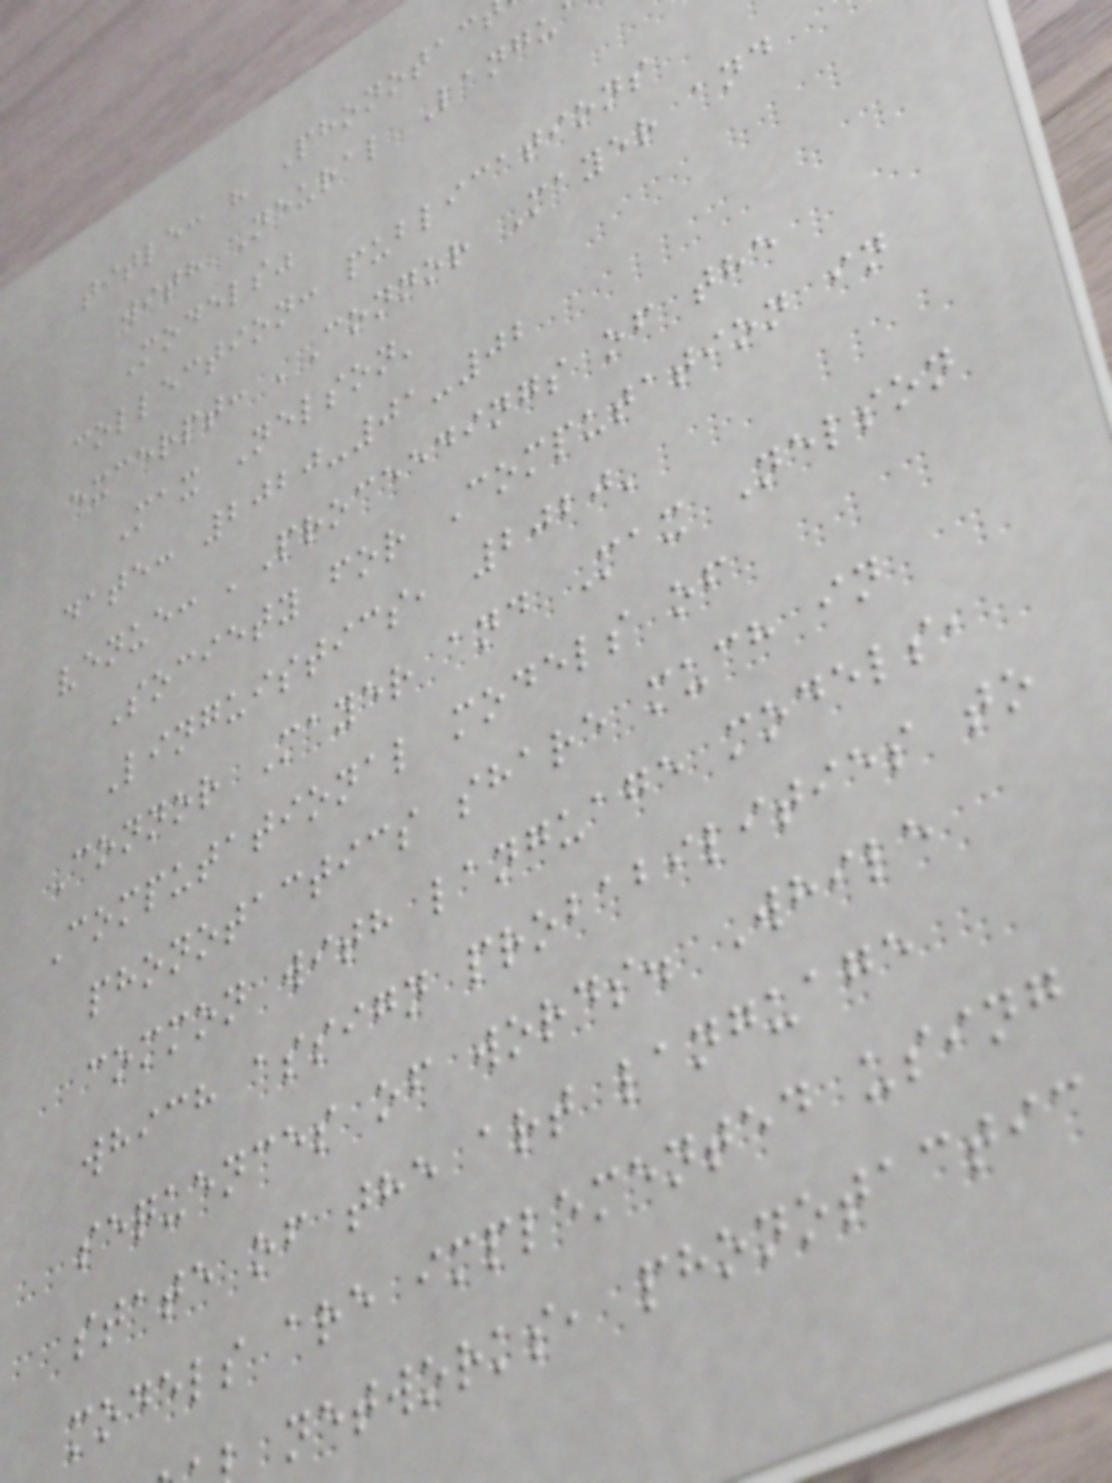title: " Phonotac
with Neural Langu
Models"
collection: publications
excerpt: 'Connor Mayer and
Max Nelson'
date: 2020-01-02
venue: 'Proceedings of the
Society for Computation in
Linguistics, 2020'
Connor Mayer and Max Nelson
Computational models of
phonotactics share much in
common with language models,
which assign probabilities to
sequences of words. While
state of the art language
models are implemented using
networks, phonotactic
